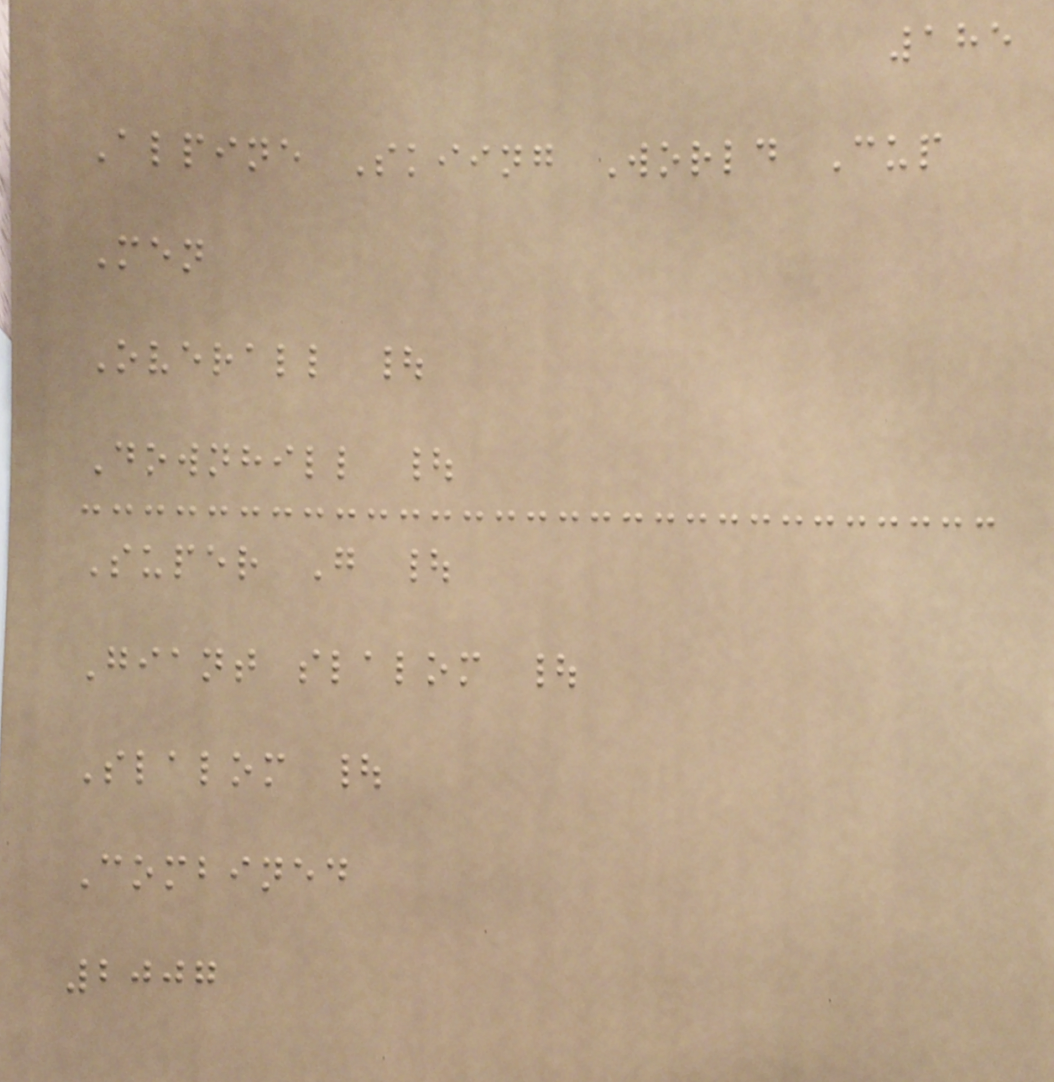185
Alpine Skiing World Cup
Men
Overall |
Downhill |
Super G |
Giant slalom |
Slalom |
Combined
2007
